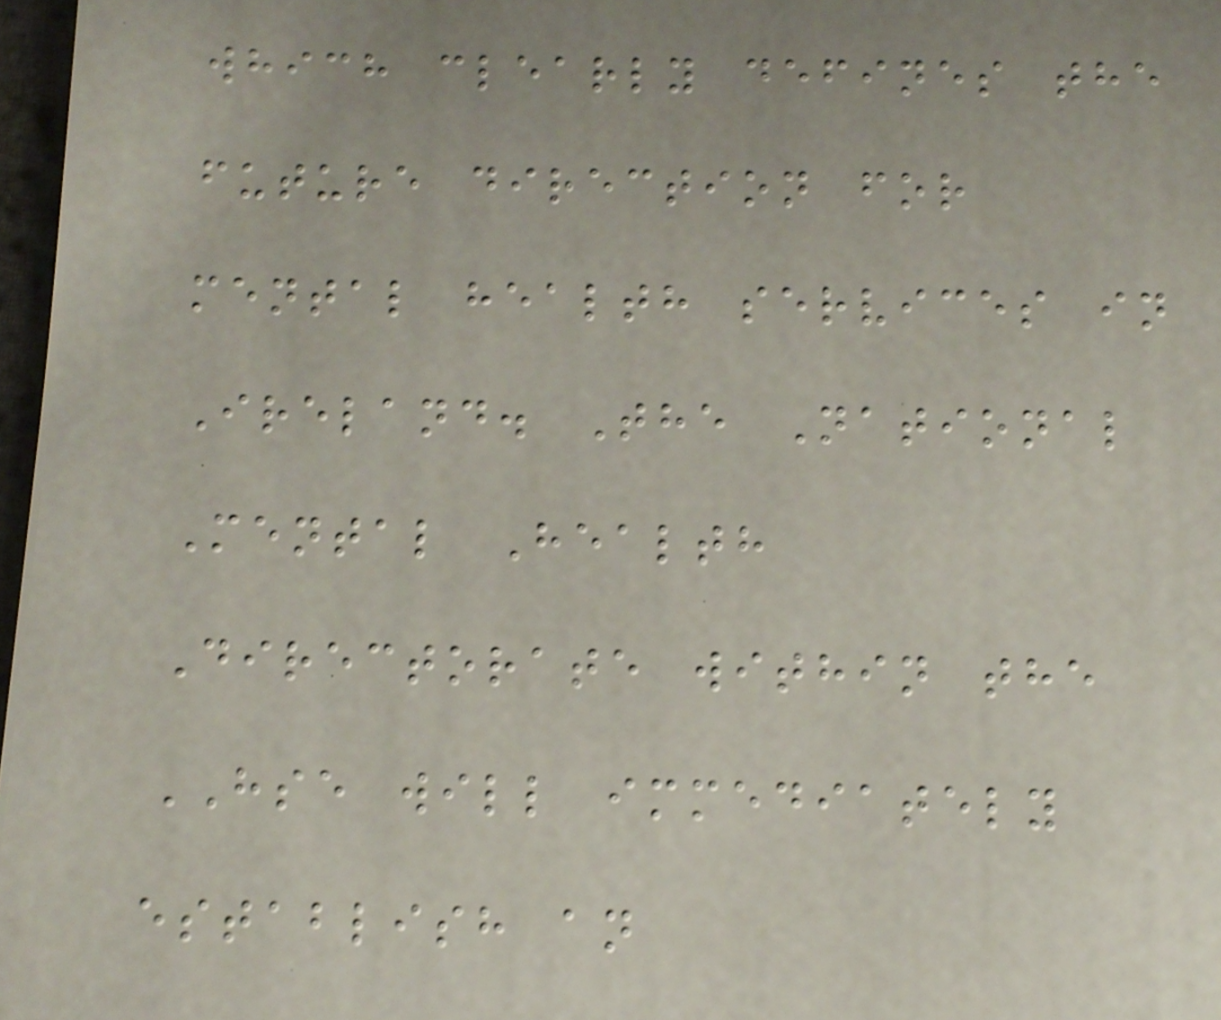which clearly defines the
future direction for
mental health services in
Ireland. The National
Mental Health
Directorate within the
HSE will immediately
establish an
